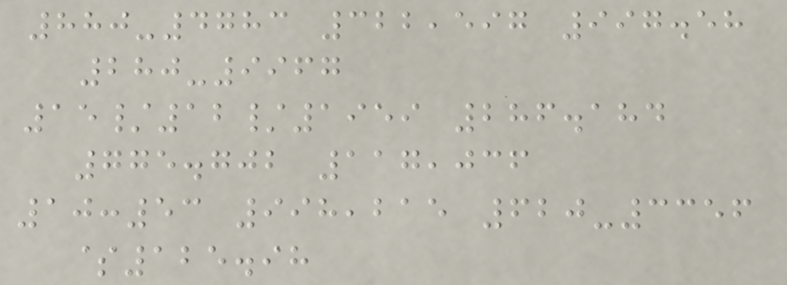880-4783 322,597 997.58
280-9967
15/12/1959 286.184
775.702 117,036
10:53 998,215 620-3356
$125.98
